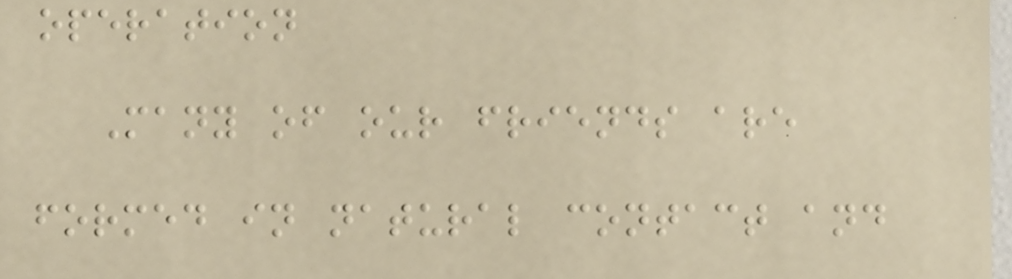operation
Many of our friends are
formed in natural contact and
